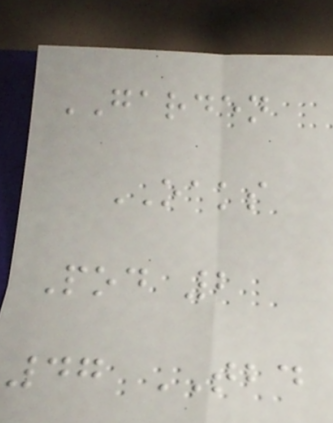GARDEN
OAKS
Pod 2
47 TBD
